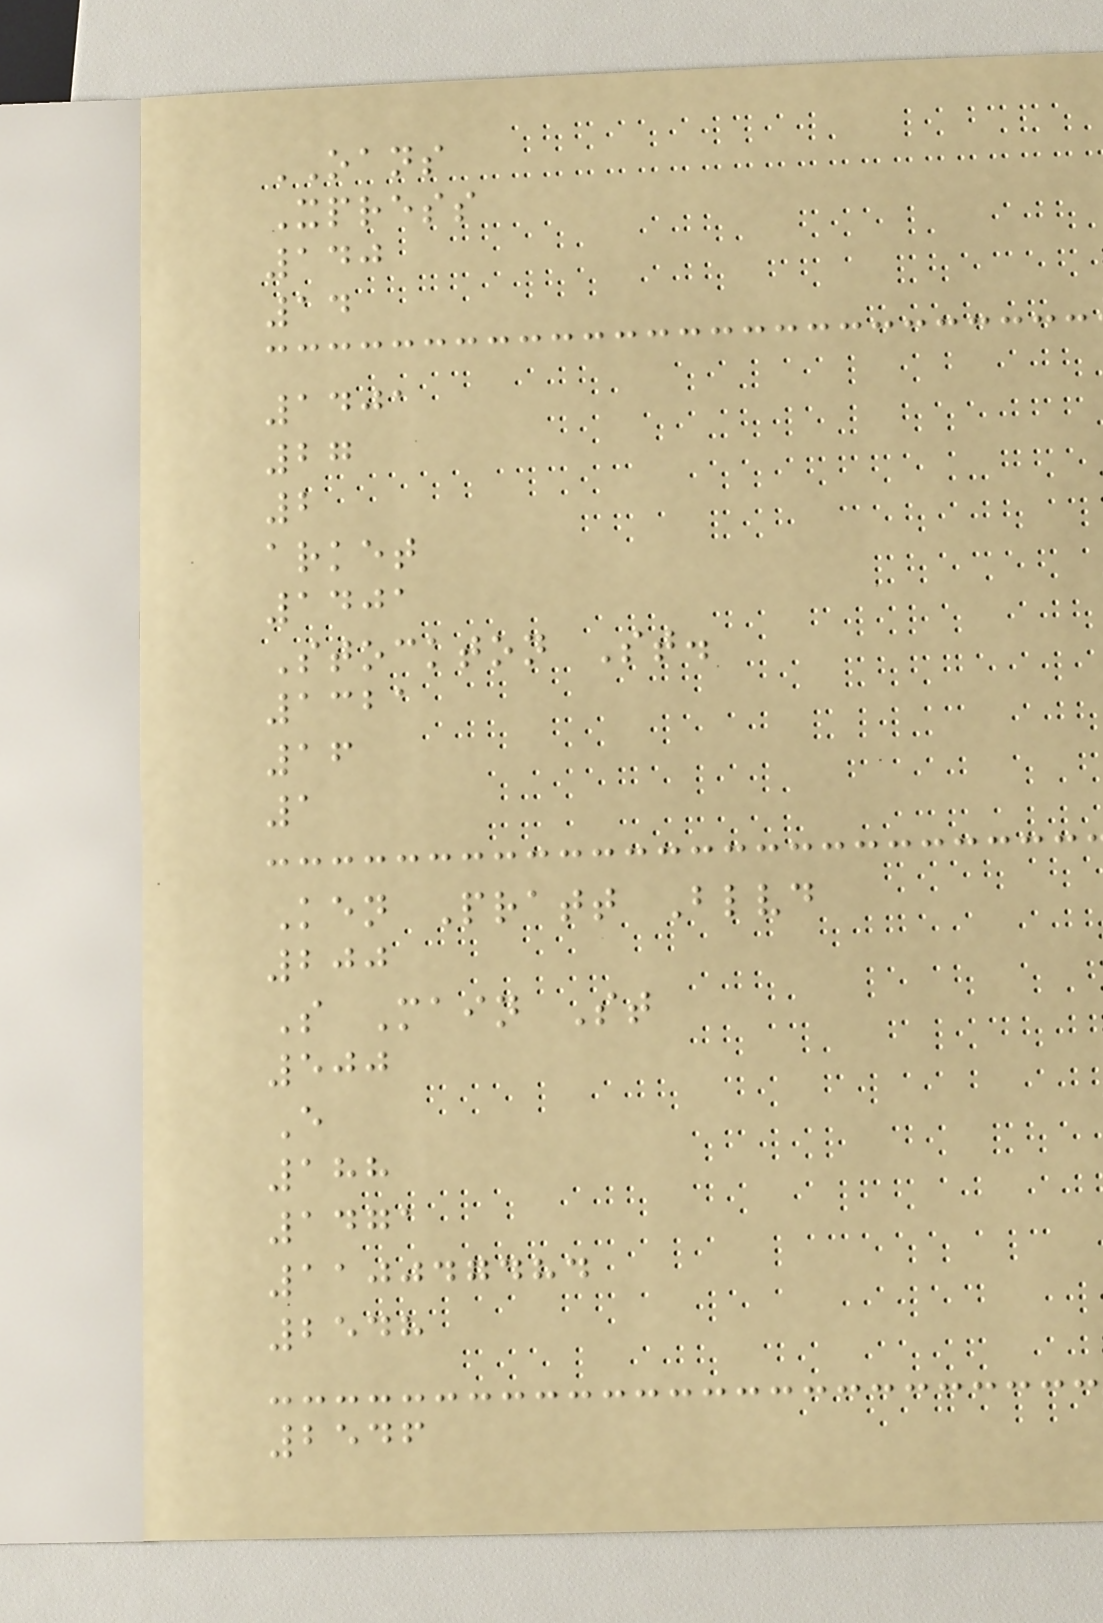OANS
Xpress
140
14
1401
27
2
arket
1401
Stockton St.
1321
16
1
Ken Pratt Blvd
200
S Main St
500
E
188
1471
110047484
2548
2546
